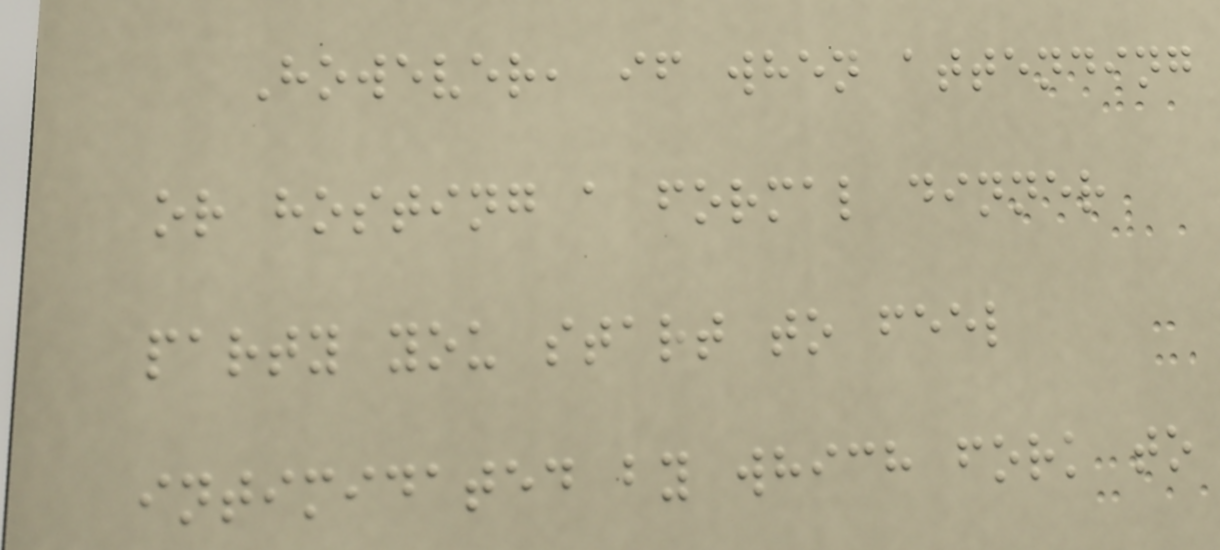However, if when attending
or hosting a formal dinner
party you start to feel
intimidated by which fork to
